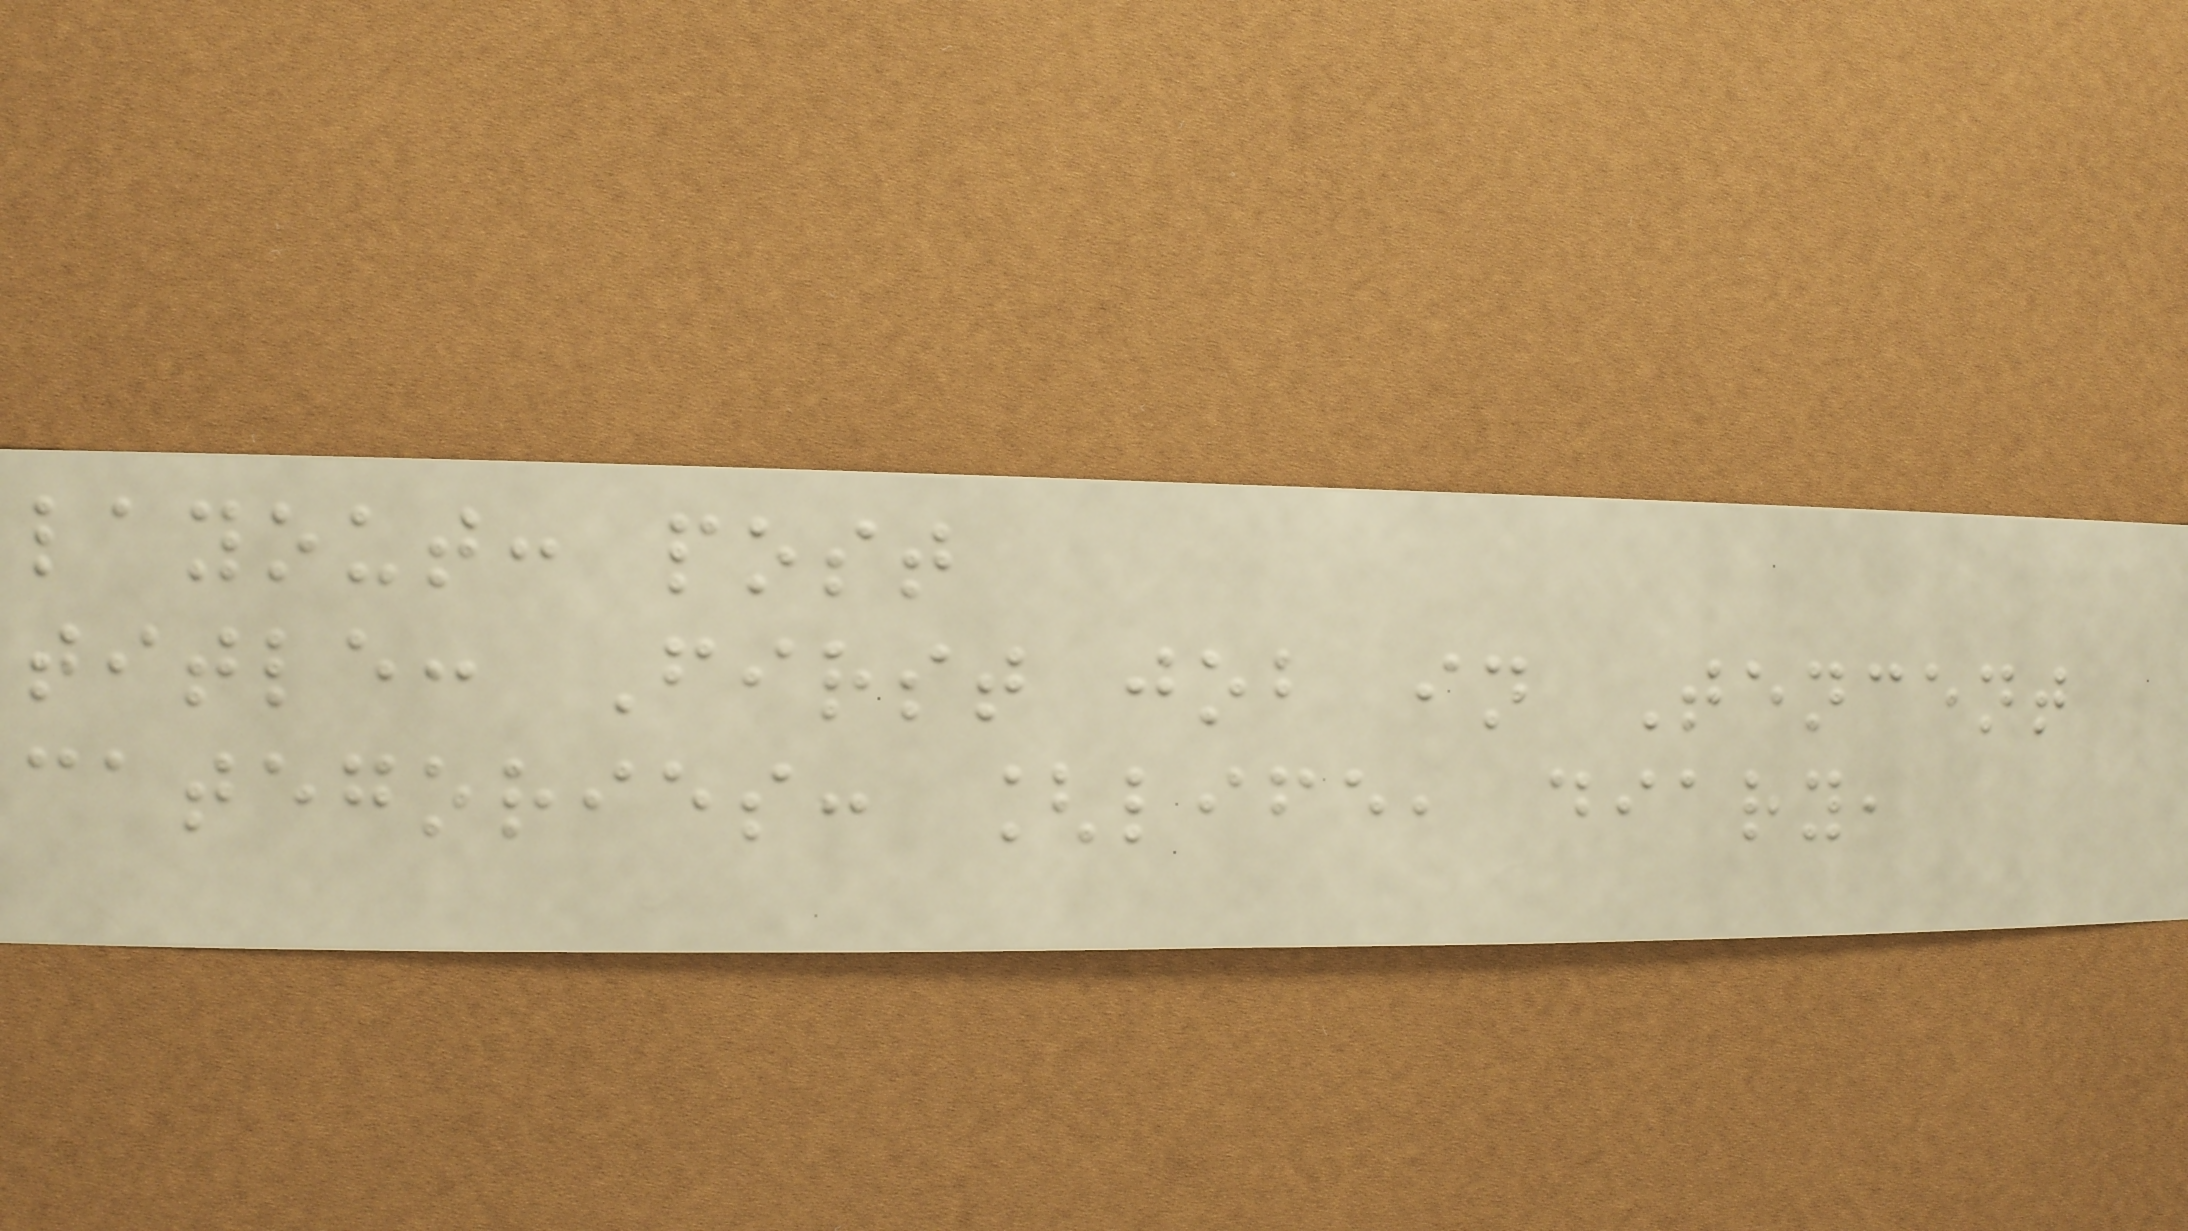layout: post
title: First job in Tencent
categories: [life, diary,
